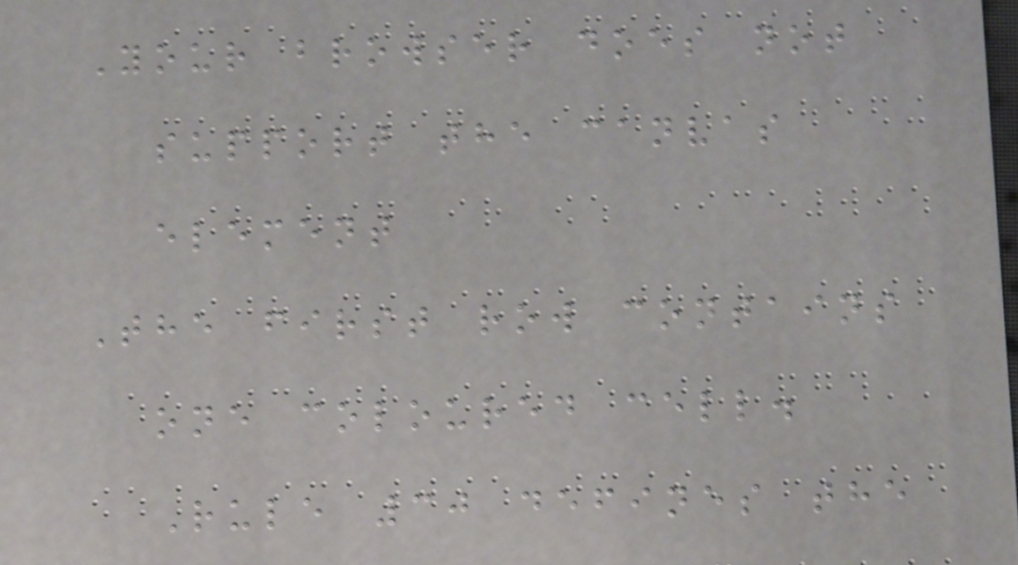Your browser does not
support the canvas
element
The first row contains
one coloured cell.
Rule 30 defines the
